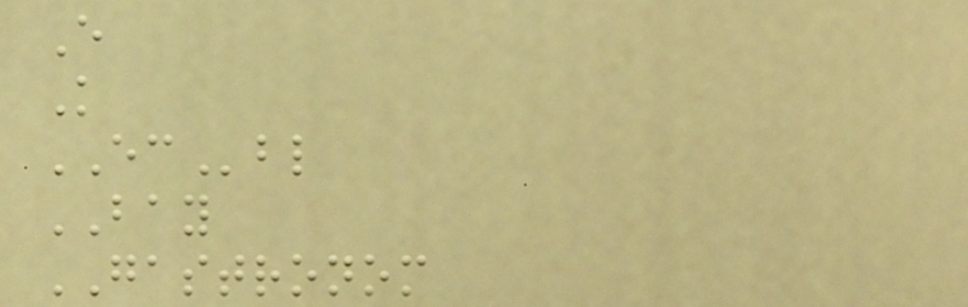E
K
ECbl
BAY
GASTRONOM
